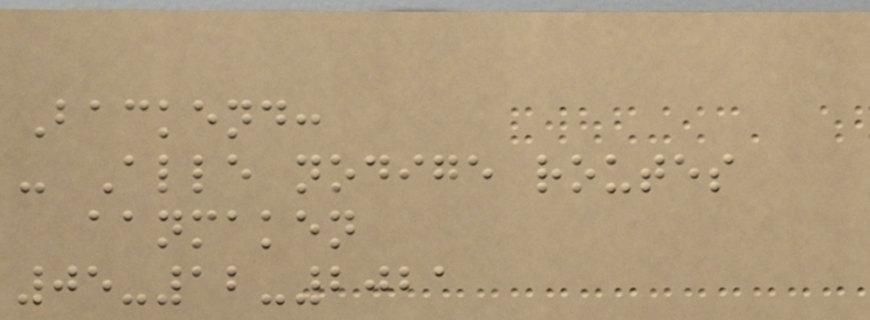Backend:
- Alle nodige routes
aanmaken
05-12-2021
